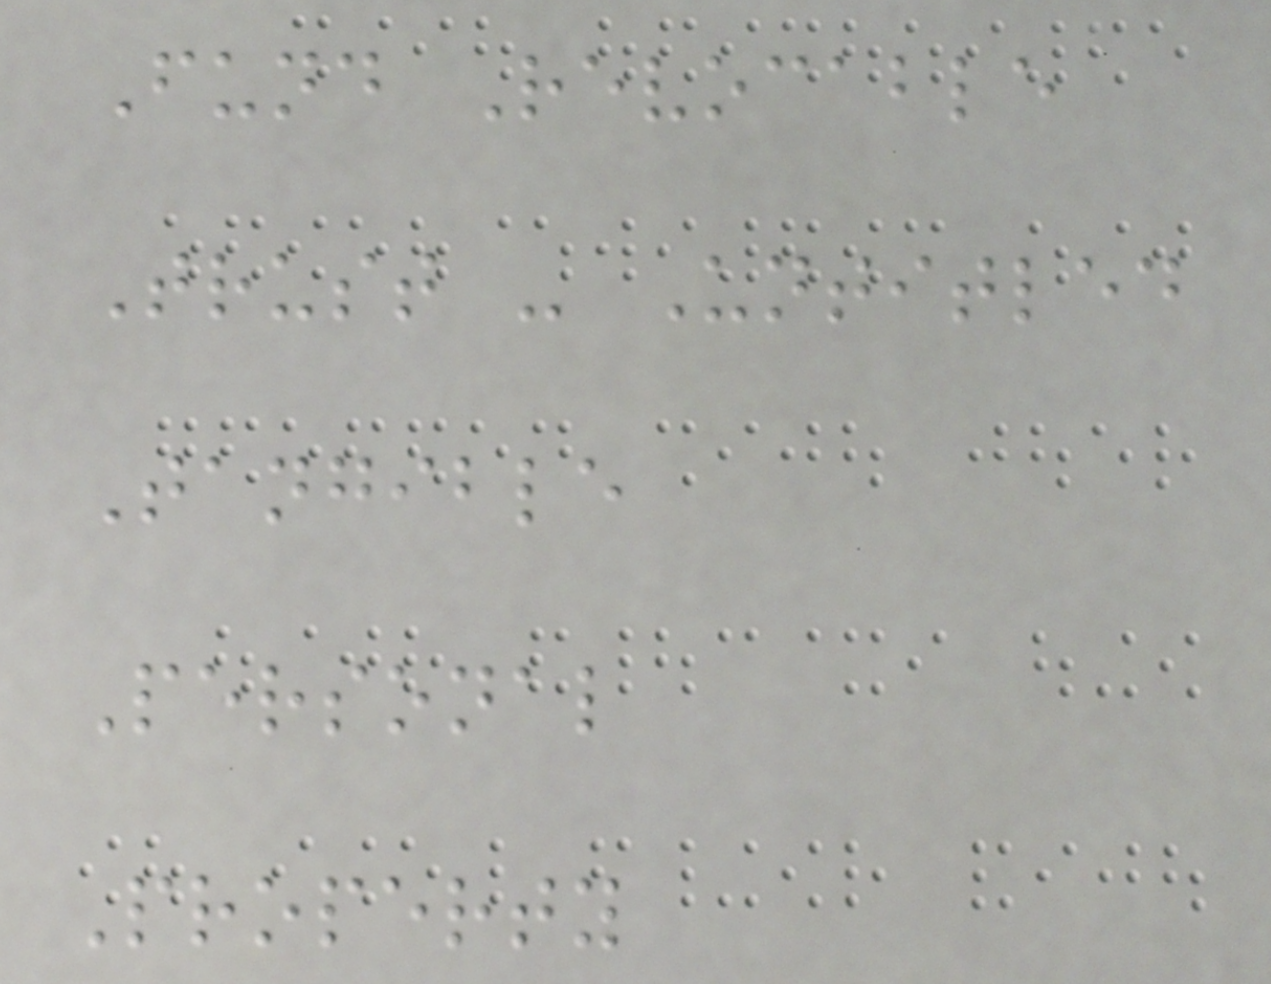Fund Revocable
Trust - Untitled
Tangible
Personal
Property
